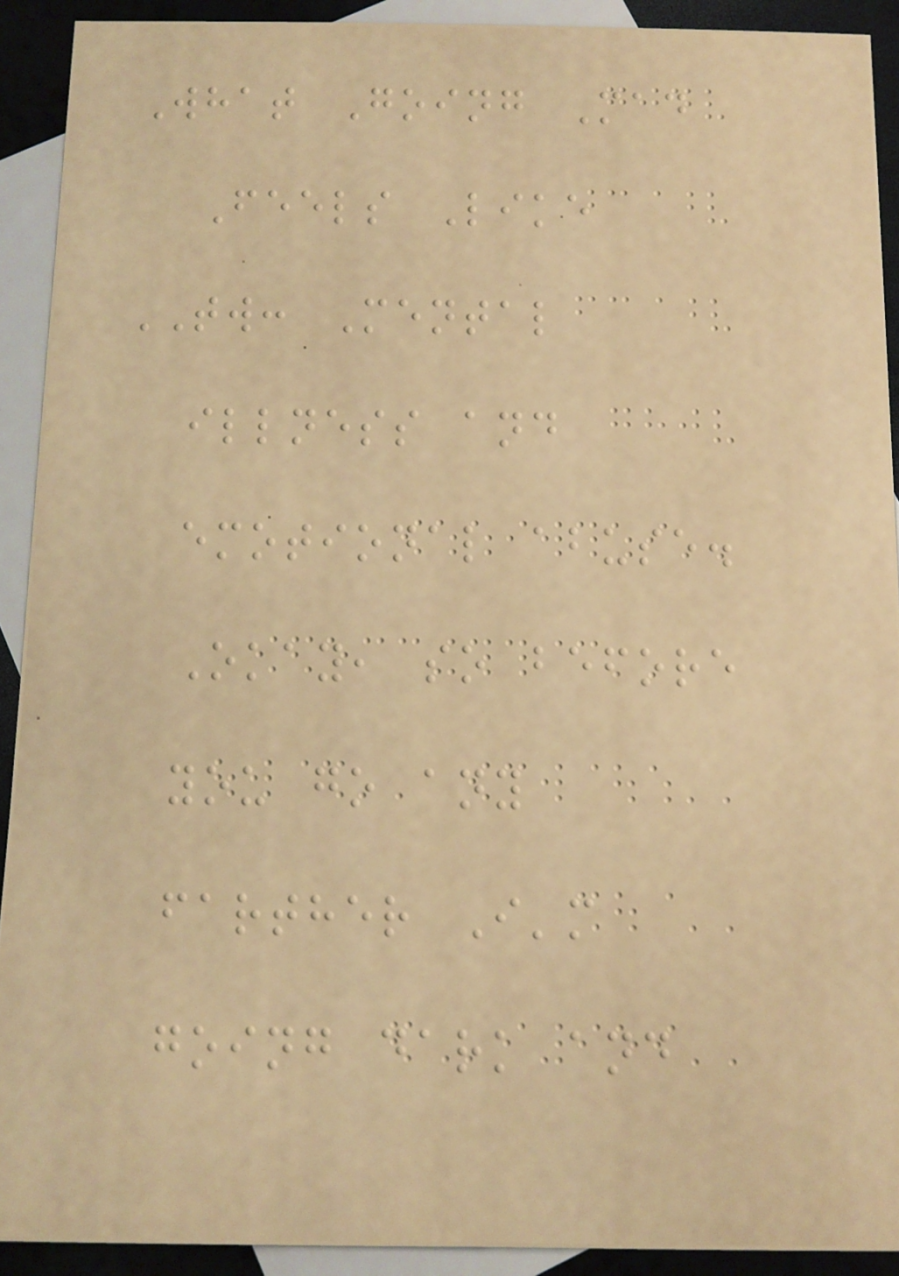What Going Mad
Feels Like
TW: Mental
illness and
emotional abuse.
Okay, so before
you go any
farther I'm
going dark and
